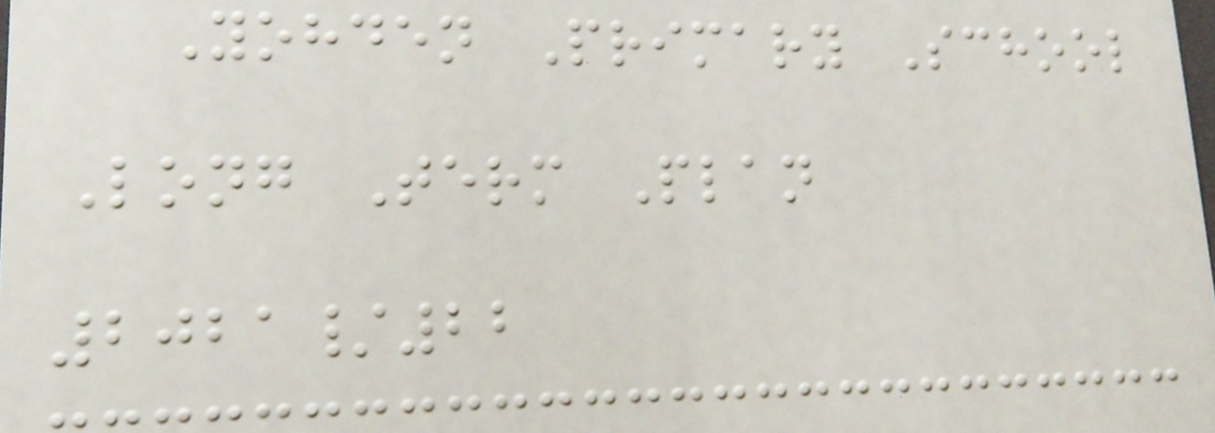Yohden Primary School
Long Term Plan
2021/22
